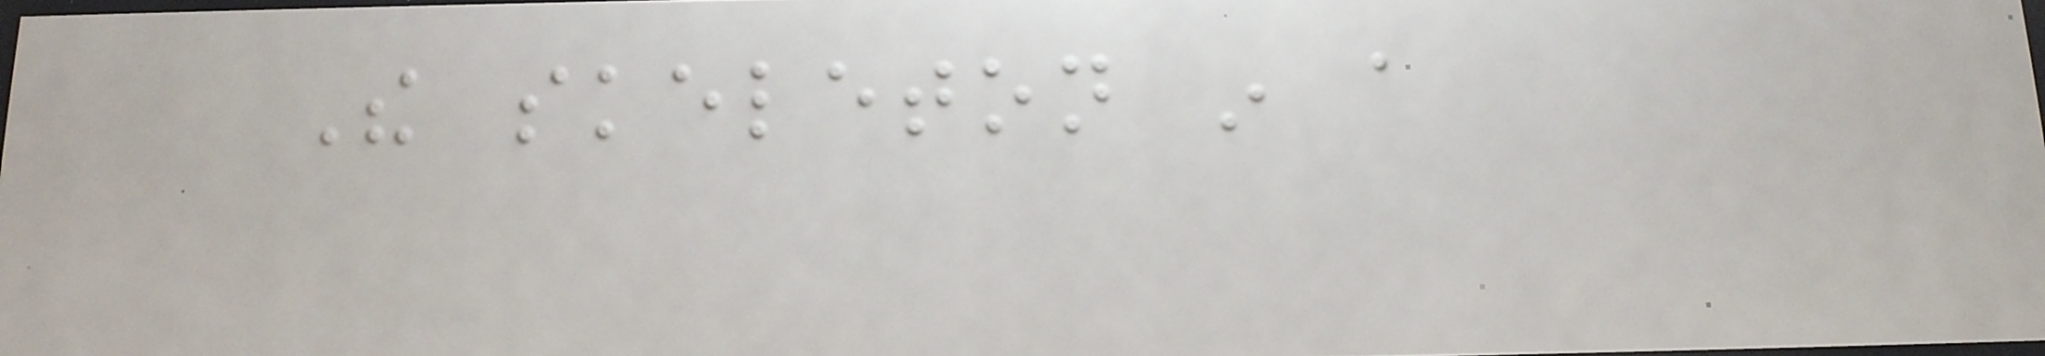The skeleton in a
